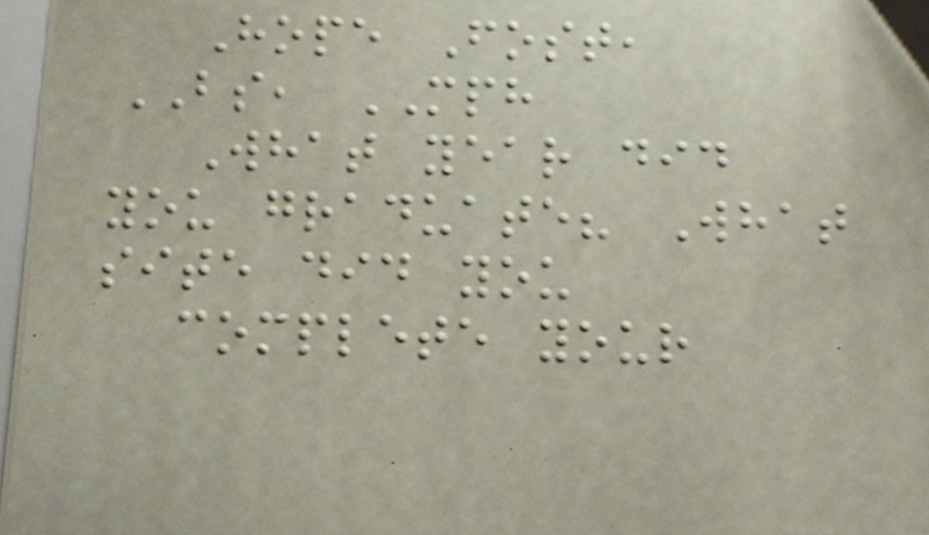Hope Fost,
BS, MPH
What year did
you graduate? What
site did you
complete your
